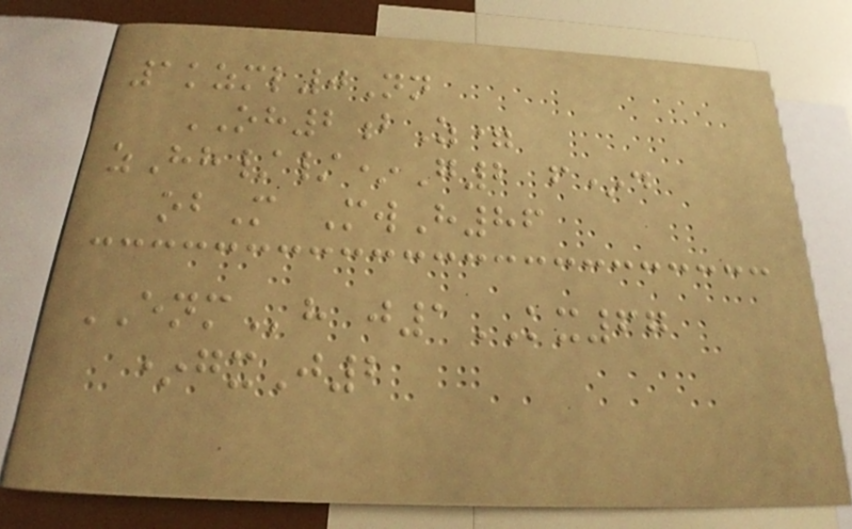1kzml0Nn
OH2bZ=
zHh//*G2 f*d
obM MwH86
ENMh j1KX67
*gxJ2
